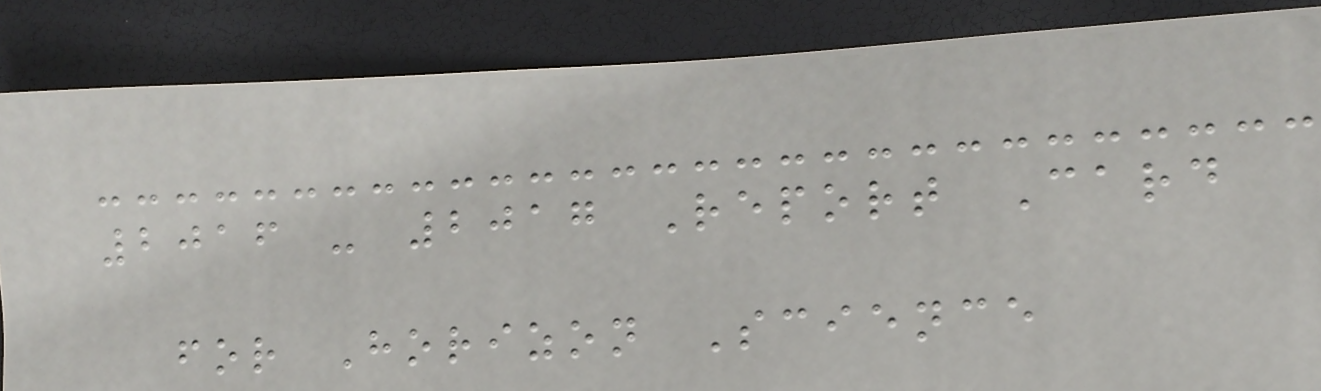2016 - 2017 Report Card
for Horizon Science
